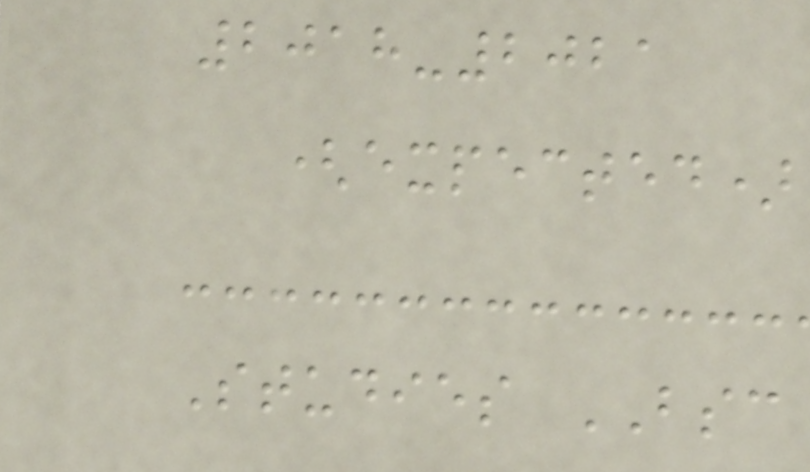2018-2021
(expected)
Studies BSC
